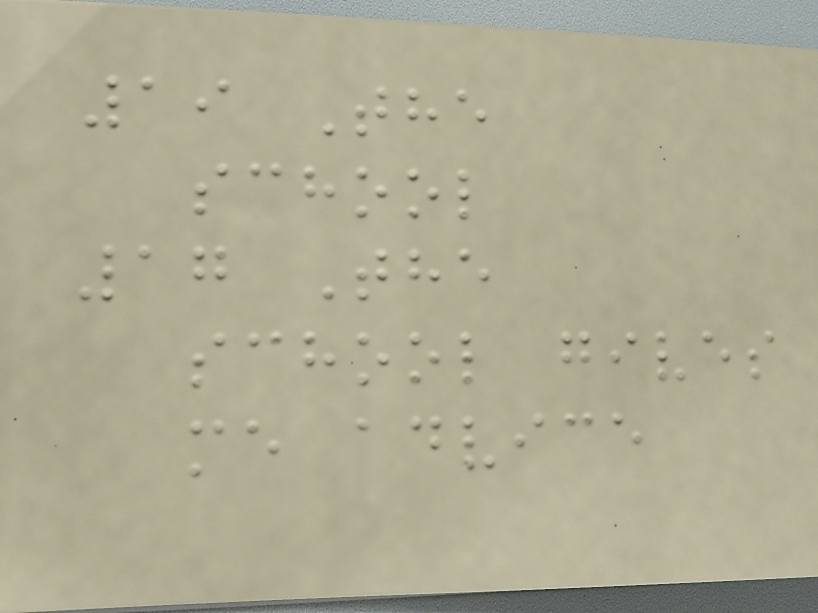19 The
school
17 The
school gives
me advice
